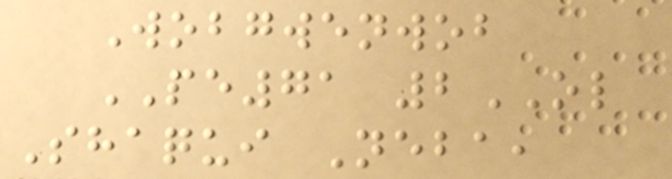Wobgwenwob
PE71 2OL
Shaqui Neba,
